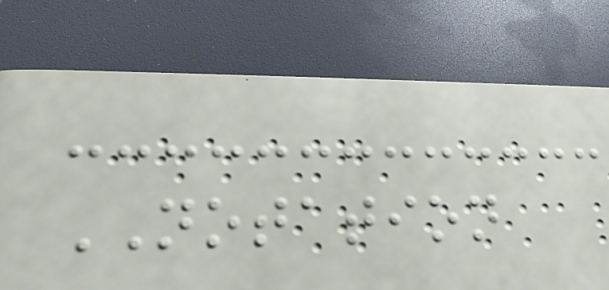NOTATION
